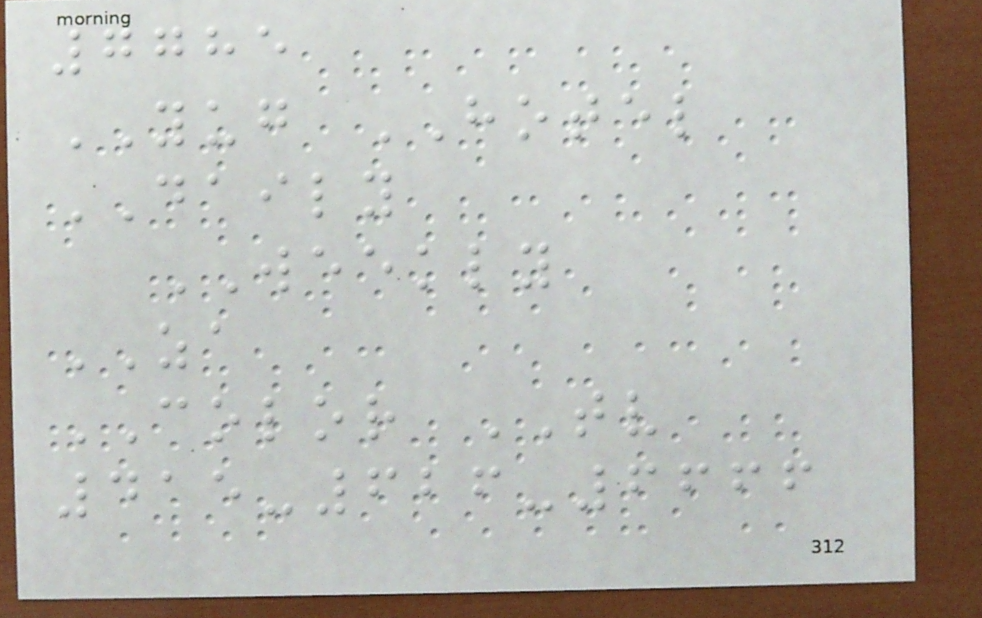7785
YUG HOTEL
DAILY
WEEKLY
ZA
COLOR TV
415-626-6666
